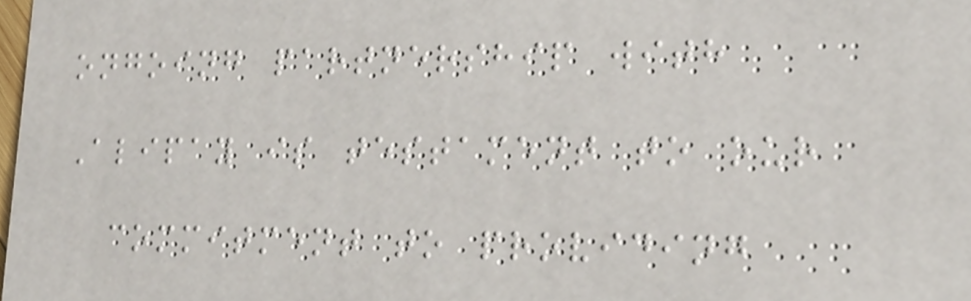ongoing partnership with
Alipay is testament to our
commitment to providing
